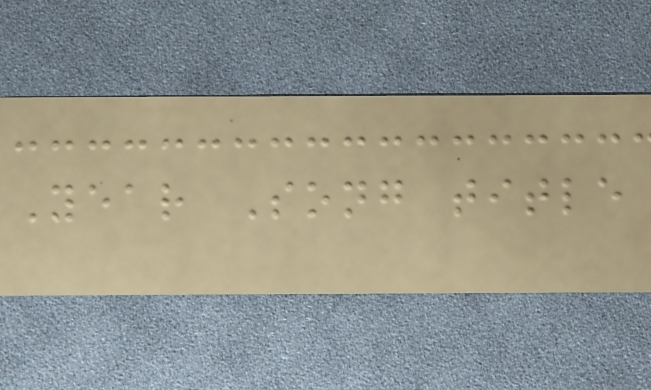Year Song title
